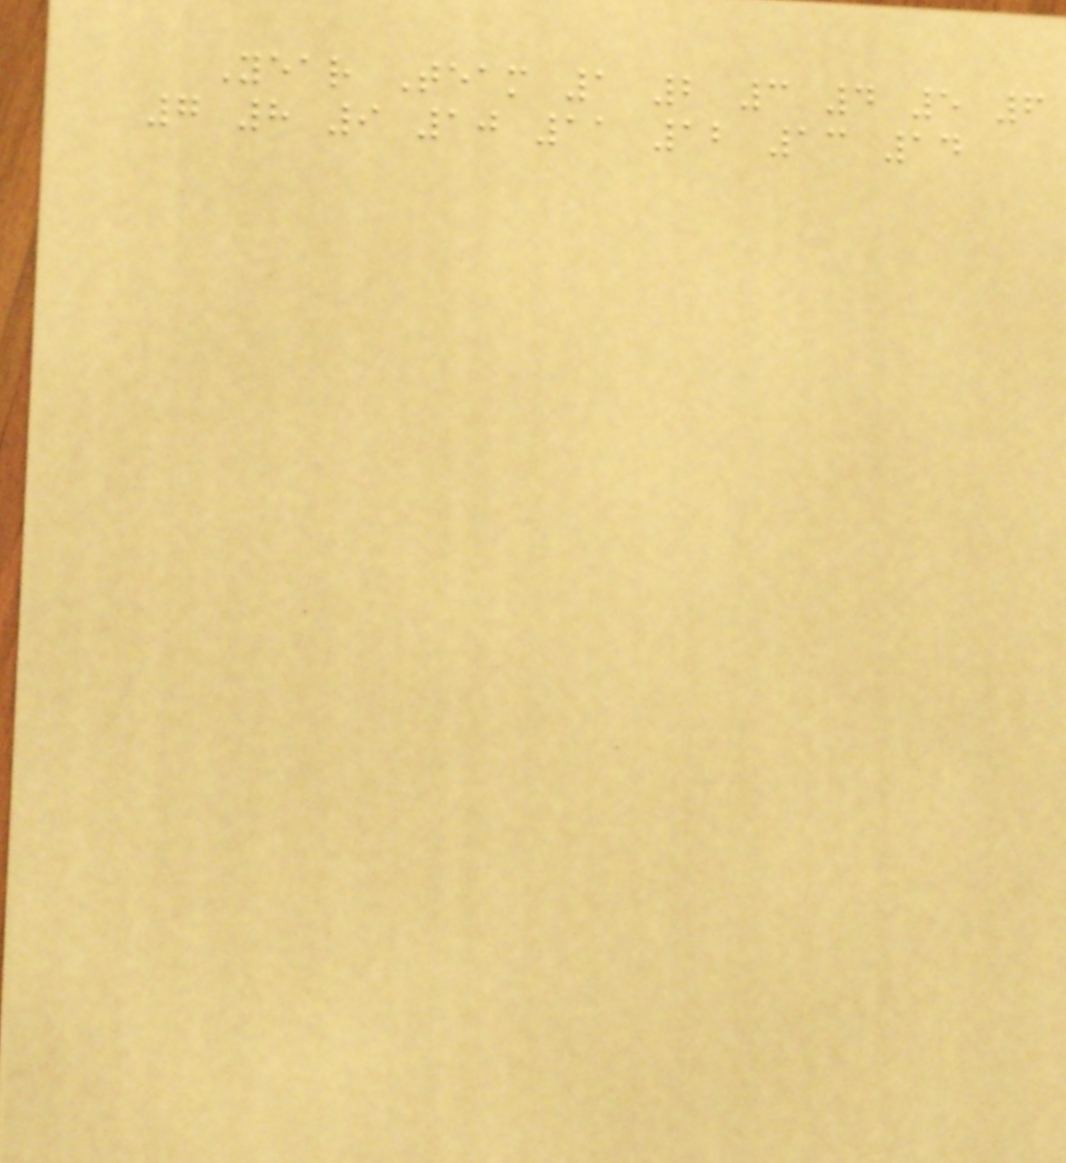Year Team 1 2 3 4 5 6
7 8 9 10 11 12 13 14
